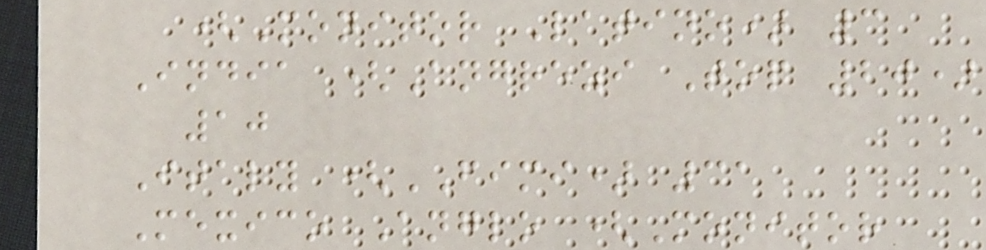(Monitor Latino) 3
India (Angrezi Top 20)
10
Italy (FIMI) 31
Mexico Anglo (Monitor
